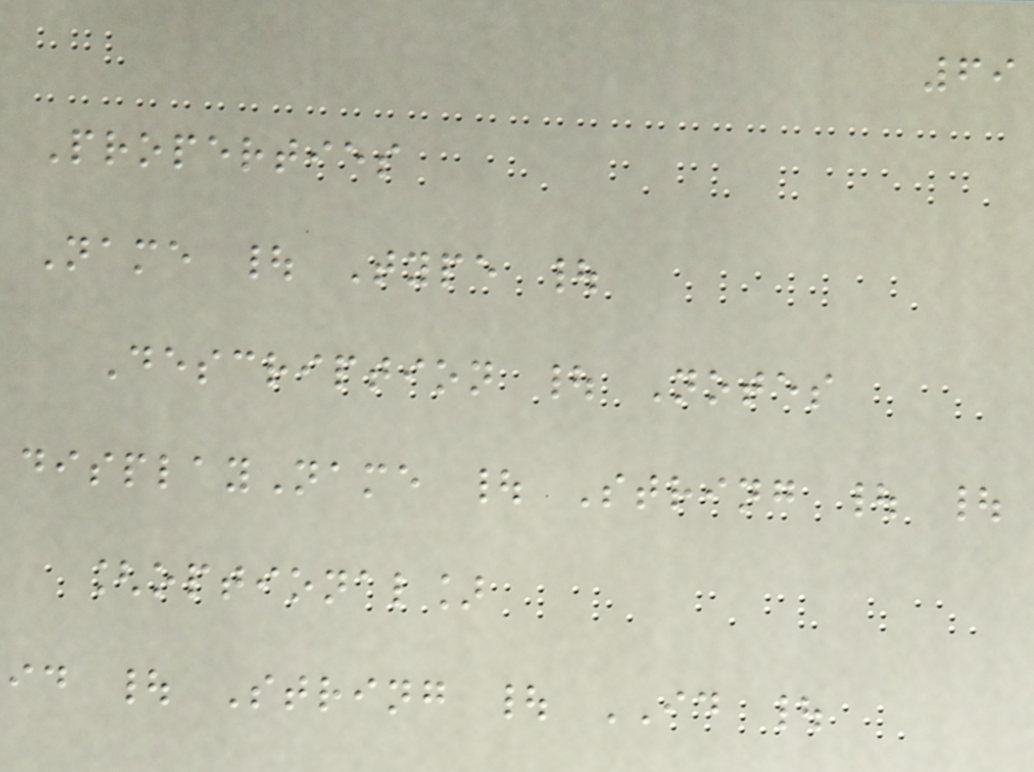69
Properties
Name | Type |
Description | Notes
displayName | String | |
[optional]
id | String | ID |
